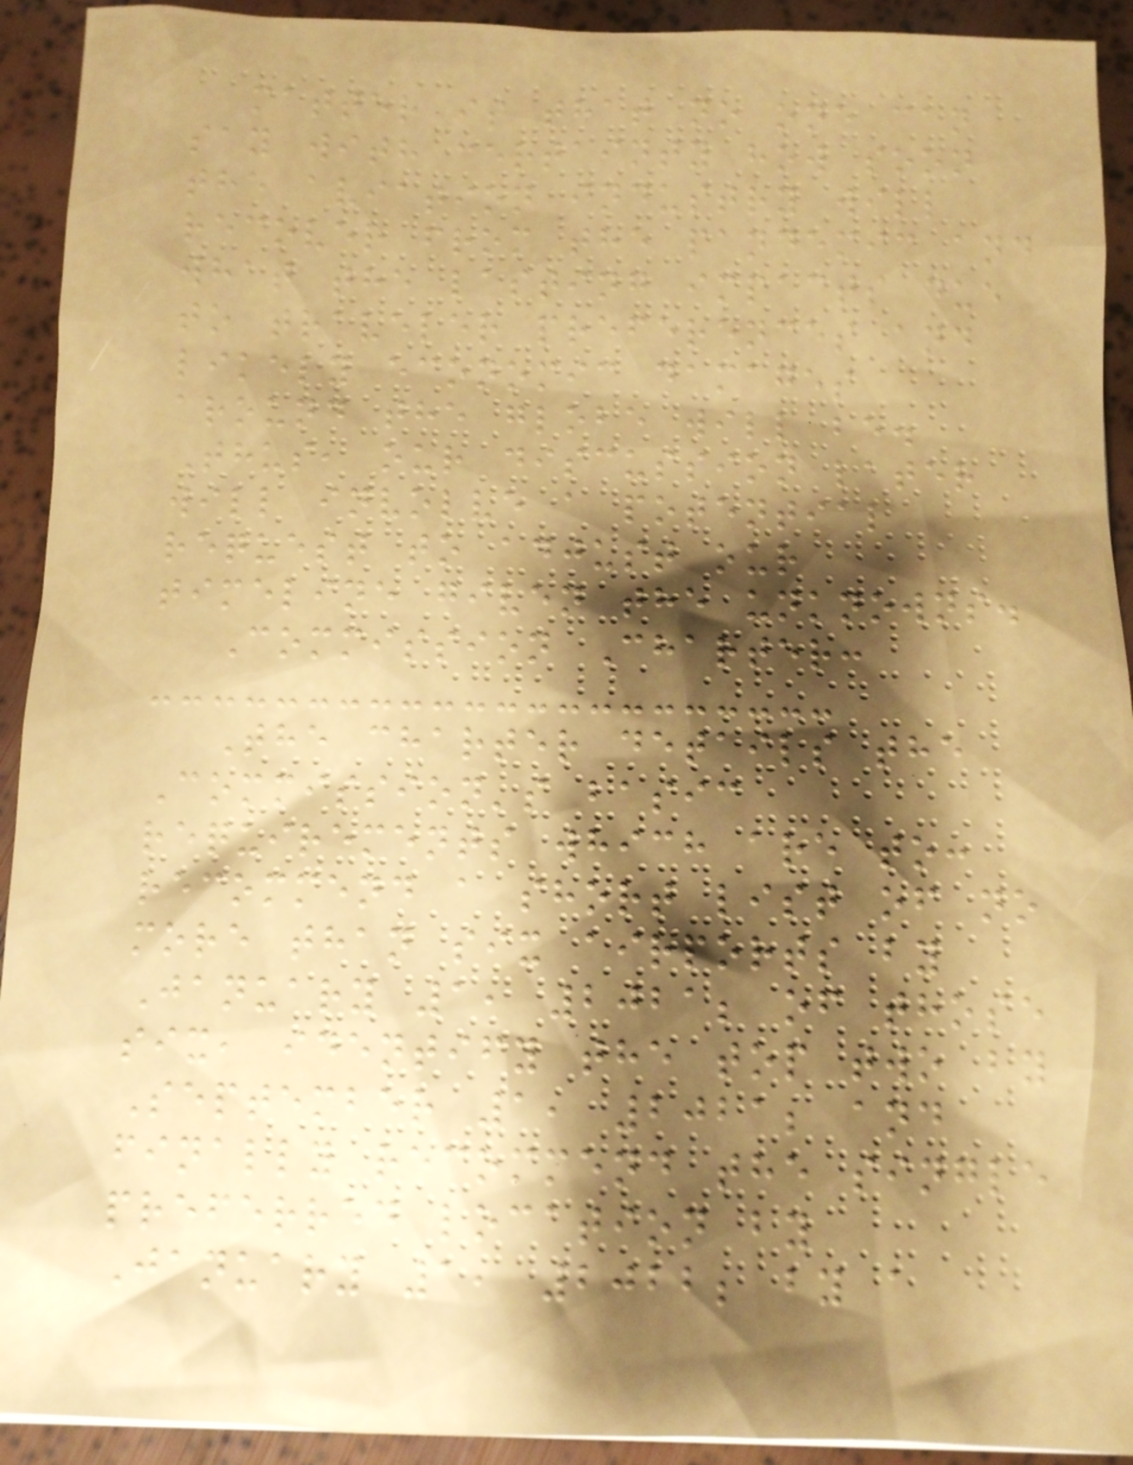matter is that no one can
say with certainty how soon
the aviation industry will
recover from the pandemic and
what the lasting impacts due
to traveler preferences and
likely economic damages
around the globe will be.
Thus, our discussion later
will involve a potential
request to adjust our
timeline given the unknowns.
Commission Charter:
The charter details the
Commission's basic
requirements which are to:
recommend a short list of no
more than six airports by
January 1, 2021; of those
six, identify the top two by
September 1, 2021; and
finally recommend the single
preferred location by
January 1, 2022; by a
